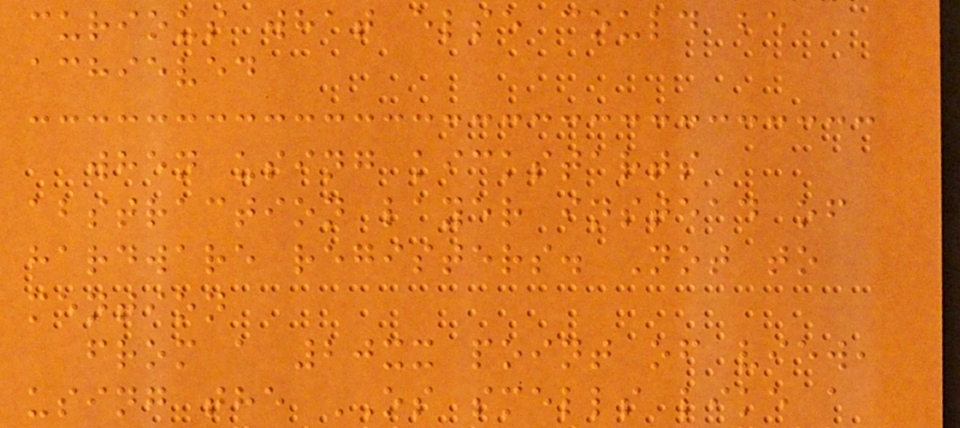curious what else could be
achieved
when using kickstarts
abstraction layer instead of
hardware registers. Not to
mention
from a 20xx point of view,
using the OS smells like a
